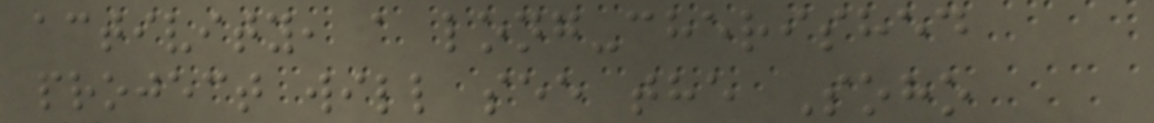activity, a long-cherished
project will see the Soho
